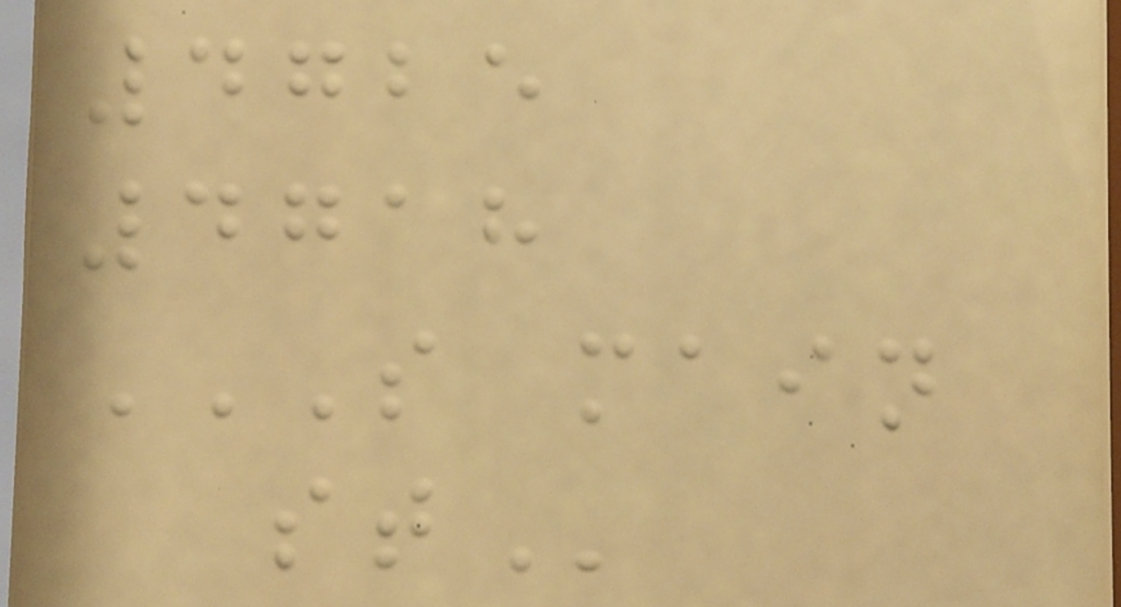4725
4718
S MAIN
ST
